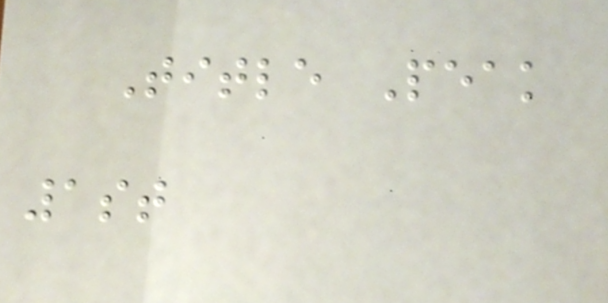Title Peak
1st
